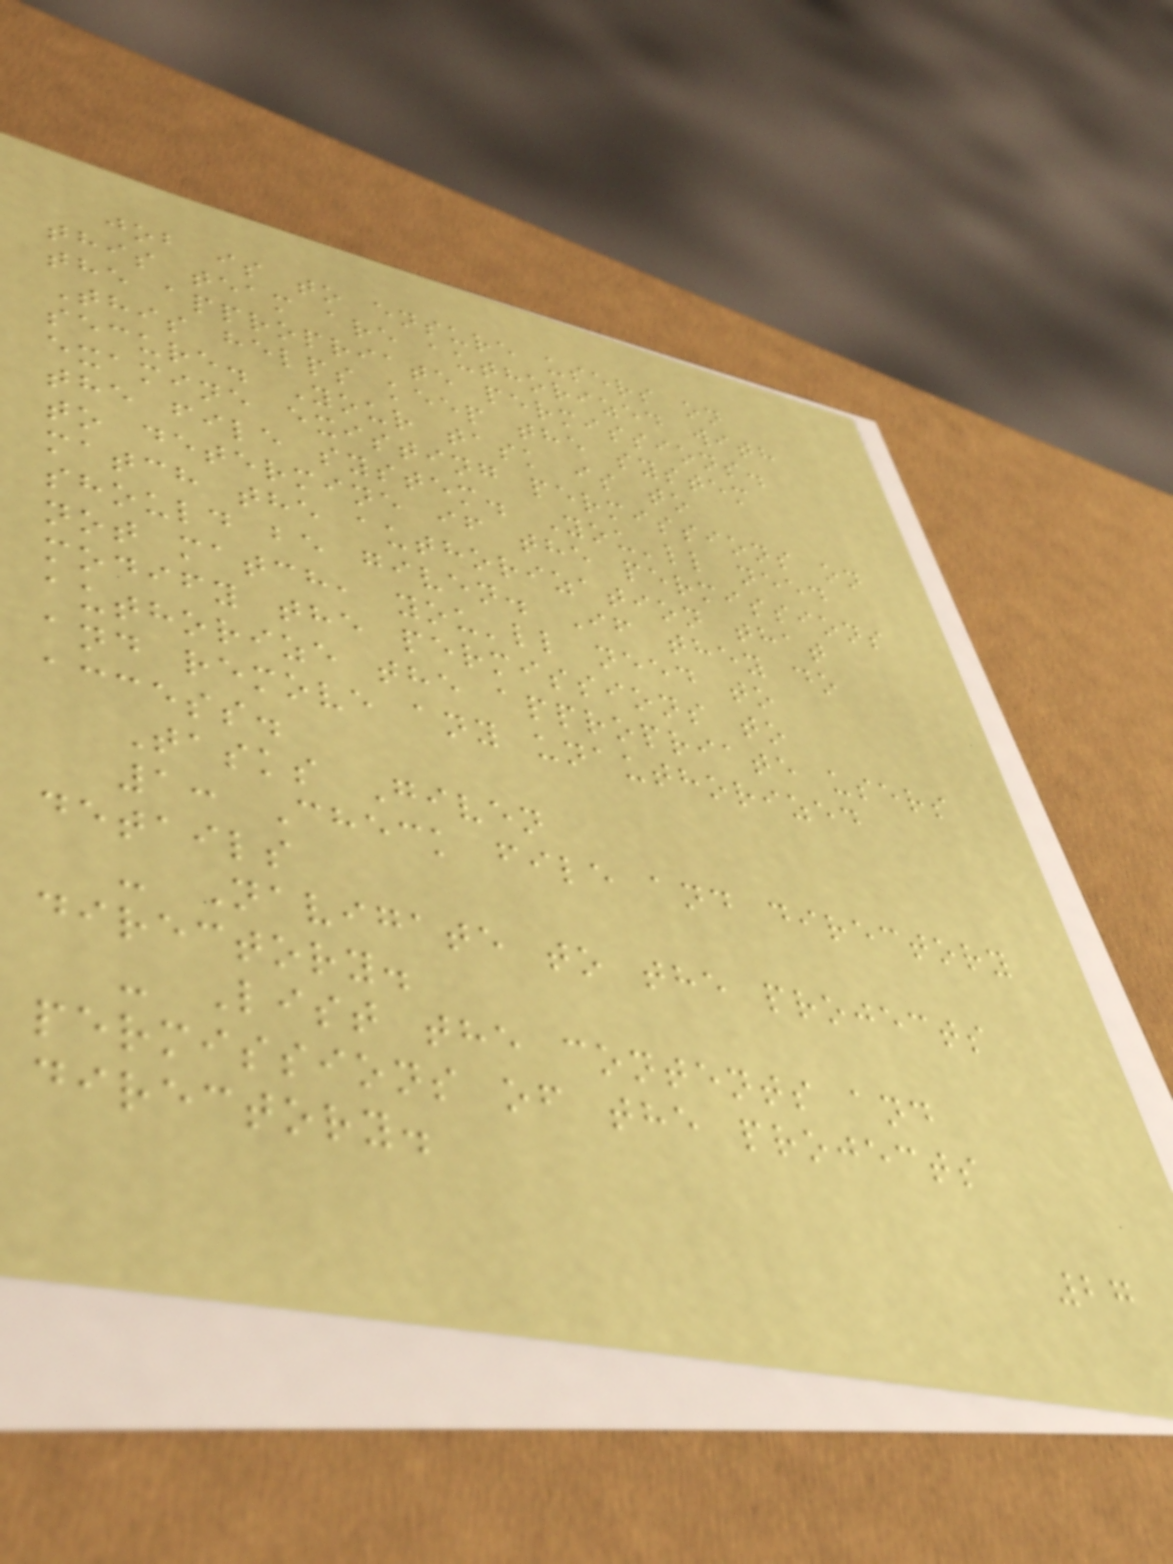job is to ensure users on
this team are authorized with
the appropriate permissions.
This helps keep the system
secure. Your task is to
examine existing permissions on
the file system. You'll need
to determine if the permissions
match the authorization that
should be given. If they do
not match, you'll need to
modify the permissions to
authorize the appropriate users
and remove any unauthorized
access.
Tasks Given
1: Check file and directory
details
- Navigate to the projects
directory.
- List the contents and
permissions of the projects
directory.
27
